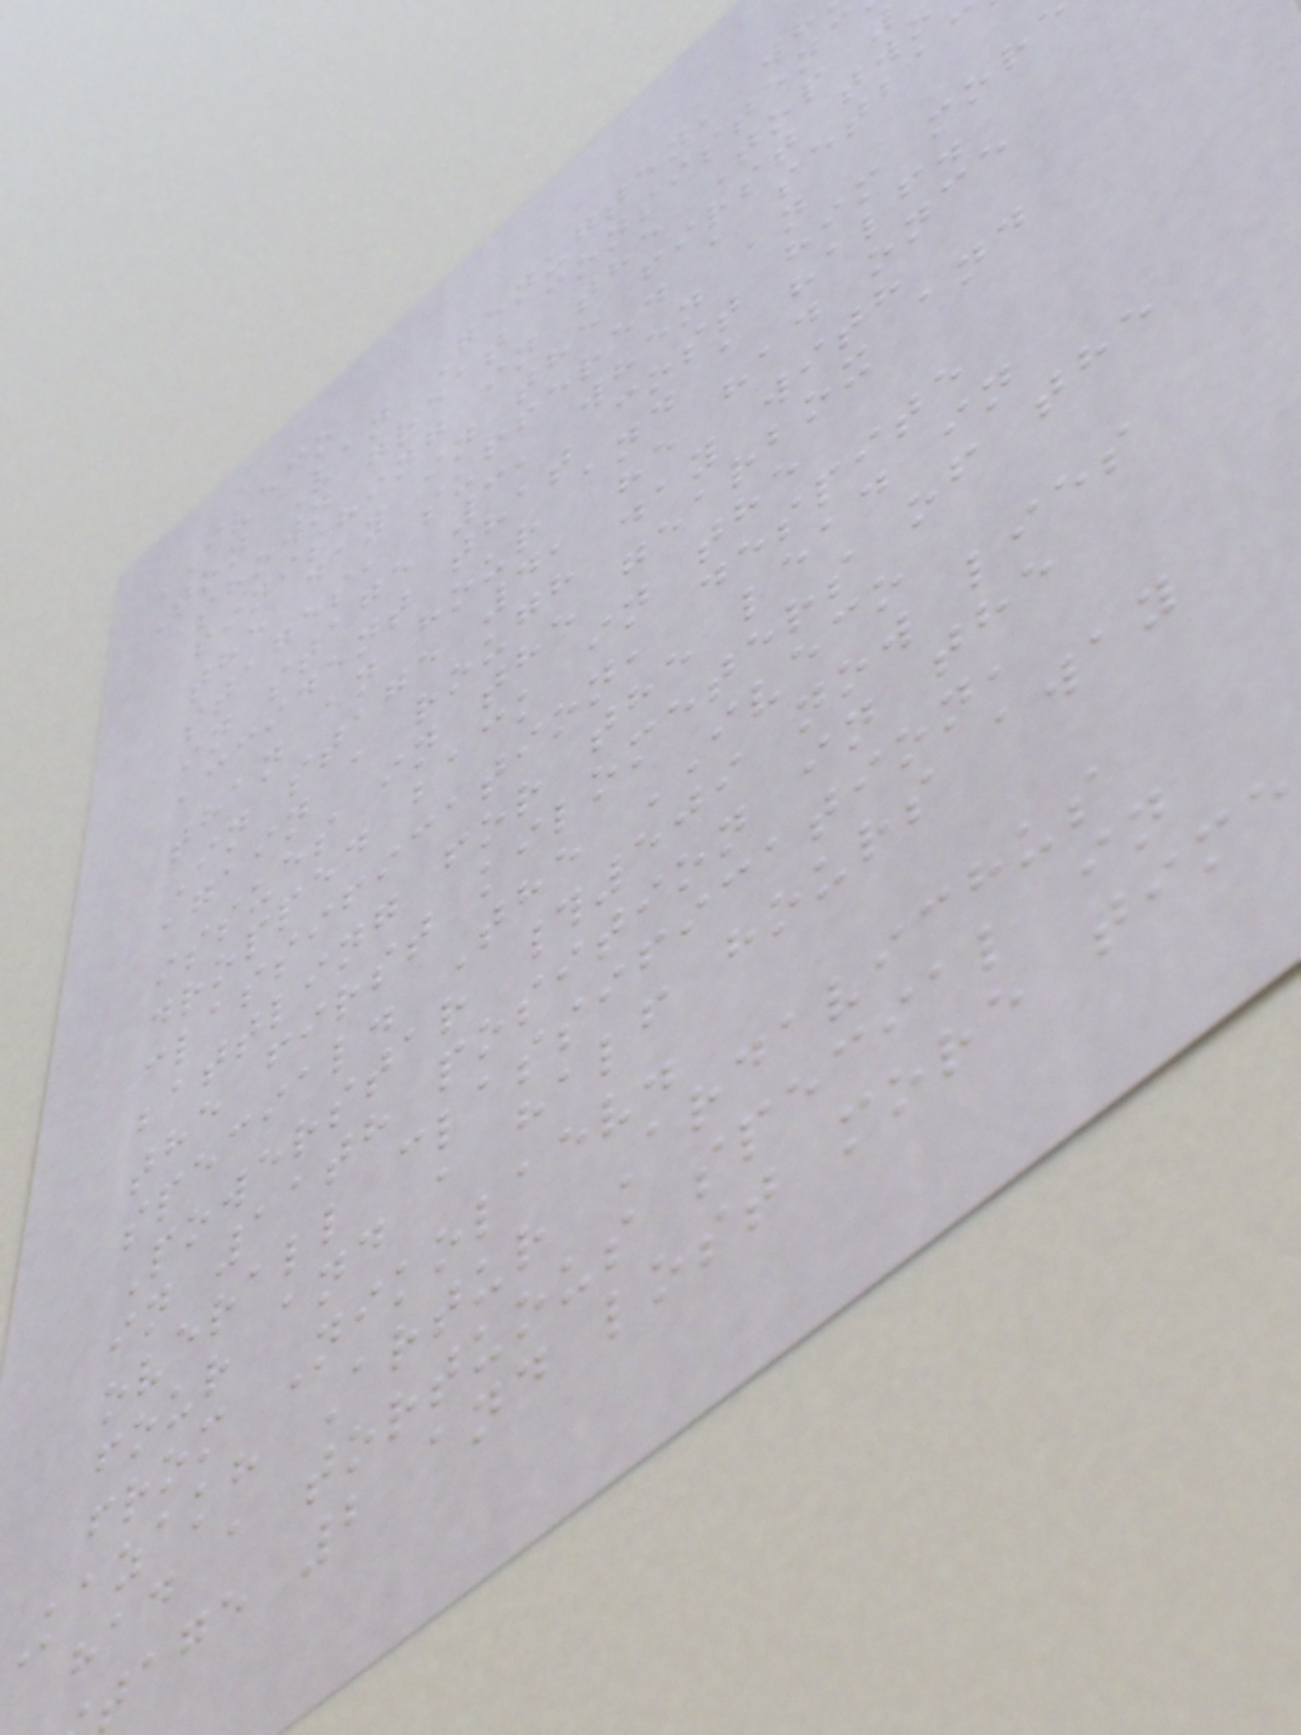IVECO
Ton Van Genugten, wh
shown great consistenc
finishing in the Top
the day in the first two
stages, suffered a setba
in stage 3, when an
accident that cost him mor
than an hour and a half.
In stage 4, he had once
again a rough day with
issues in the gearbox and
dropped back in the
classification, despite
battling for the lead in
the first kilometers of the
special. The IVECO
Powerstar #509 now lies
in 11th position in the
overall classification,
four and a half hours away
from Nikolaev.
Kazakh Artur Ardavichus
had a tortuous special in
tage 2 and lost more time
